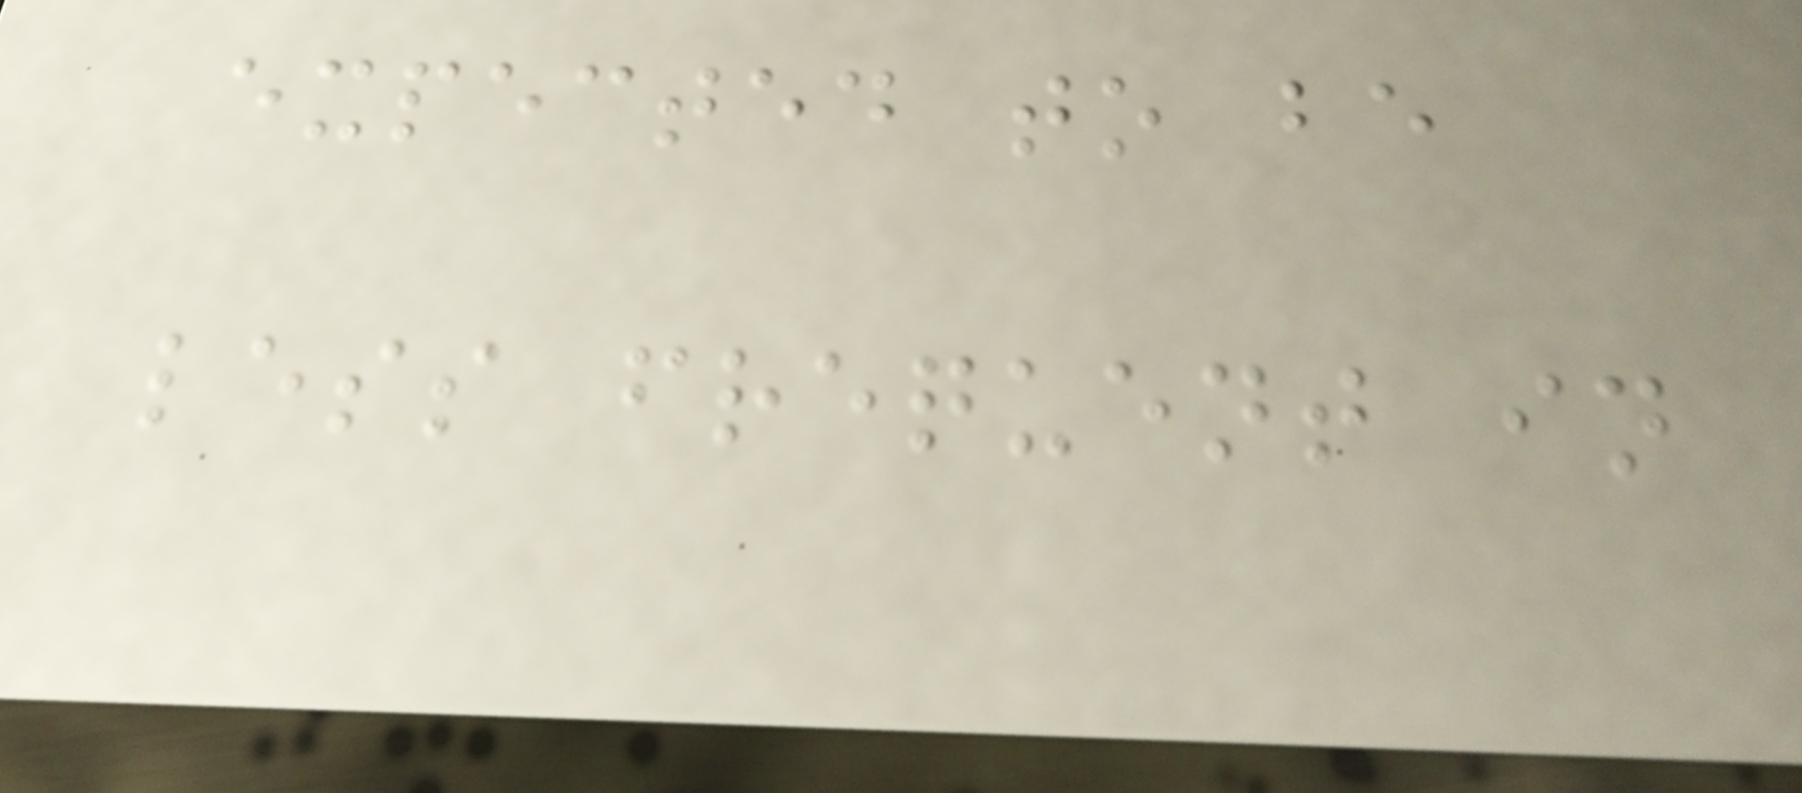expected to be
less frequent in
